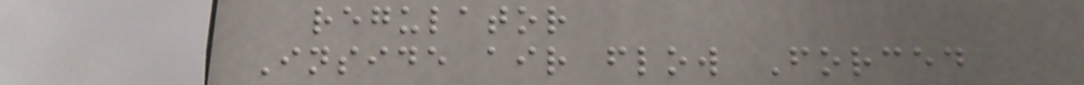regulator
Inside air flow Forced
